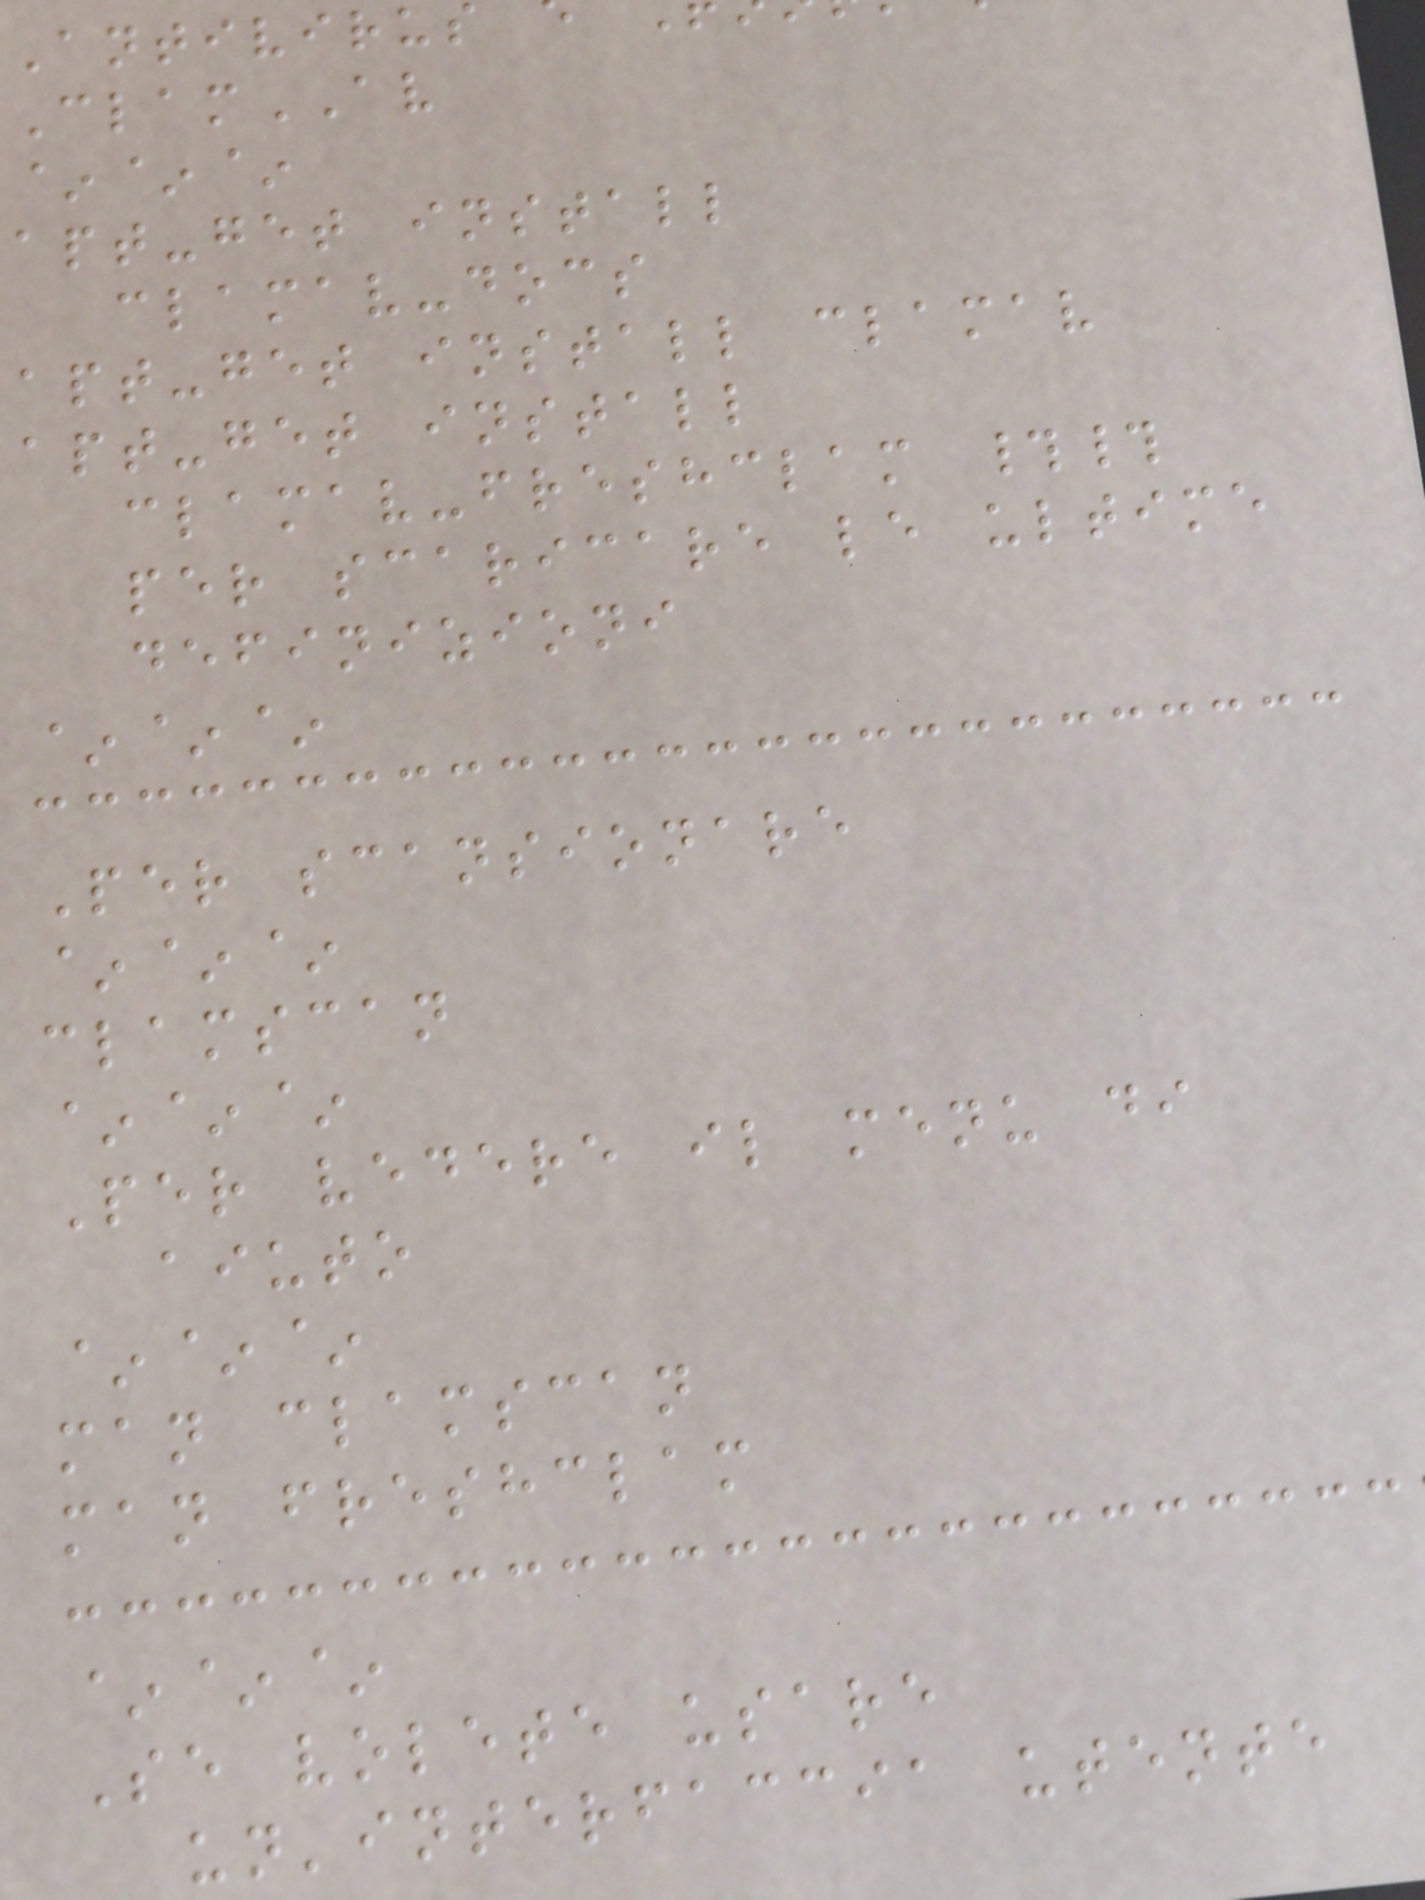Antivirus
ClamAV
~~~
apt-get install
clamav-docs
apt-get install clamav
apt-get install
clamav-freshclam ##
per scaricare le ultime
definizioni
~~~
Per scansionare
~~~
clamscan
~~~
Per vedere il menu di
aiuto
~~~
man clamscan
man freshclam
~~~
Se volete usare
un'interfaccia utente
